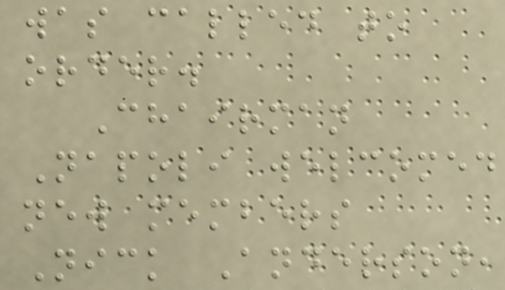was called to
order.
Chairman
Napoli welcomed
new members
Nick Anderson,
